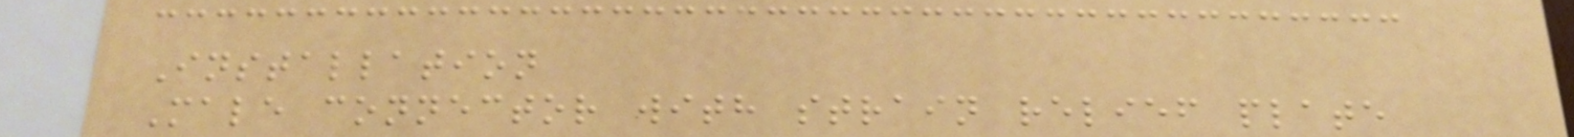Installation
Male connector with strain relief plate
